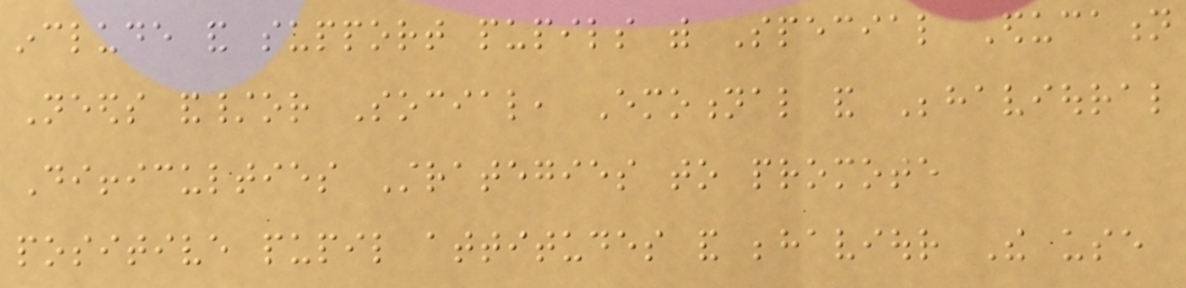include and support pupils with Special Education
Needs and/or Social, Emotional and Behavioural
Difficulties Strategies to promote
positive pupil attitudes and behaviour The use
